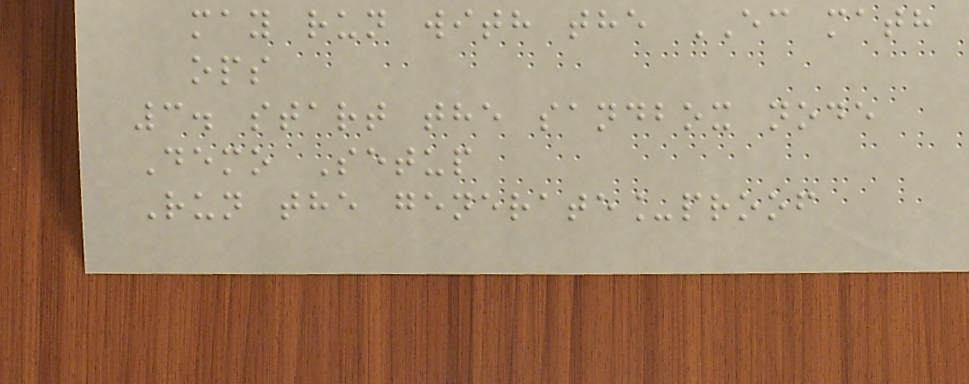may run with the EC math
ops
3. start the sandbox node
Demo Setup
Run the generate_proof
